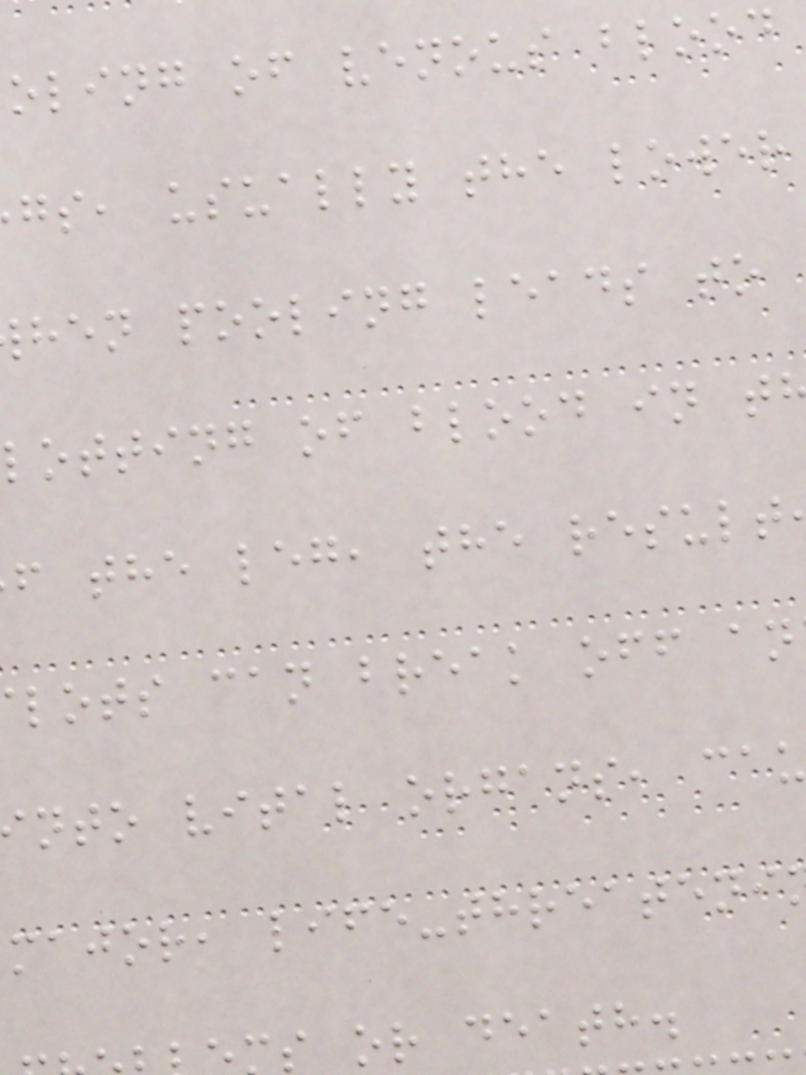oling of venous blood
gs, usually the lower
hen pooling leads to
lotting of blood in t
f the leg, the result
lots can break off an
nto vital organs, ca
major, life-threateni
s or death.
